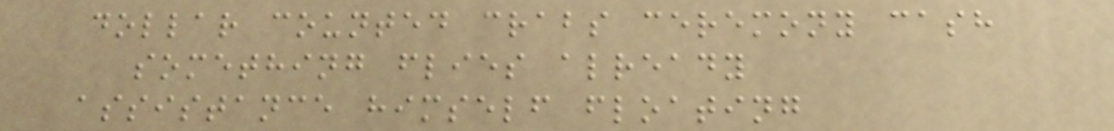dollar counted crabs ceremony cash
something flies already
assistance himself floating
